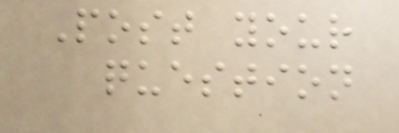Post your
question
